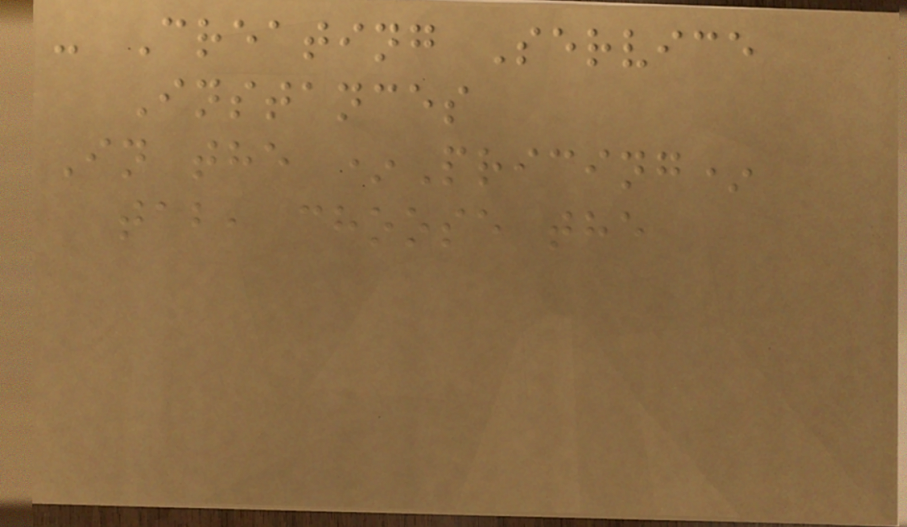- Creating Service
Instances
In the *Pricing*
tab, choose the
